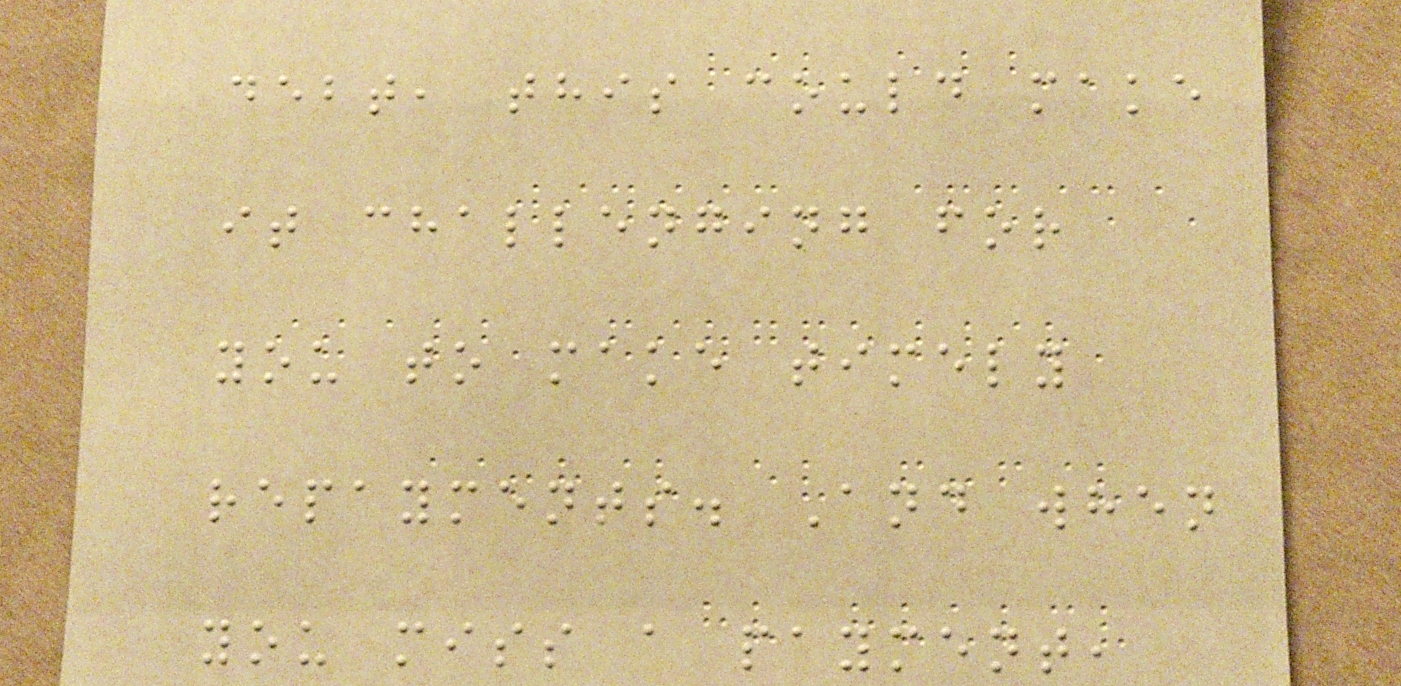debt, this could make
it challenging for
you to make timely
repayments. And when
you miss a payment,
